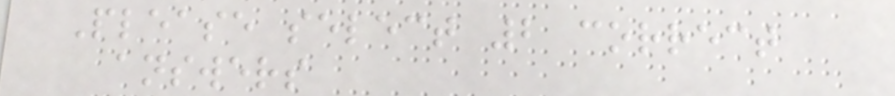Please select 2 correct
answers
